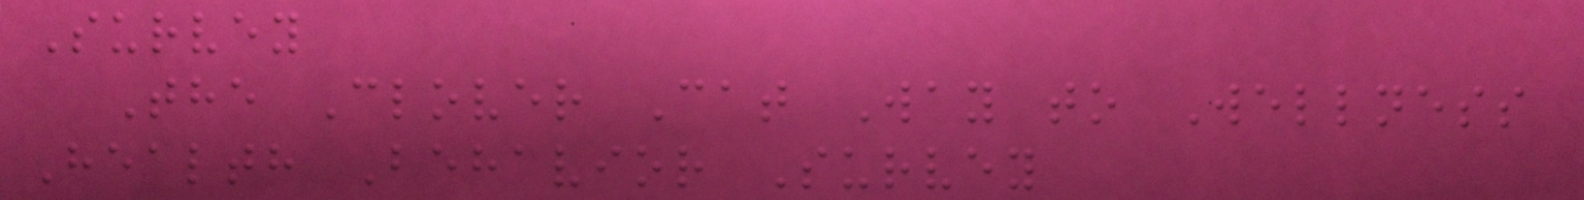Survey
The Clover Cat Way to Wellness
Health Behavior Survey
